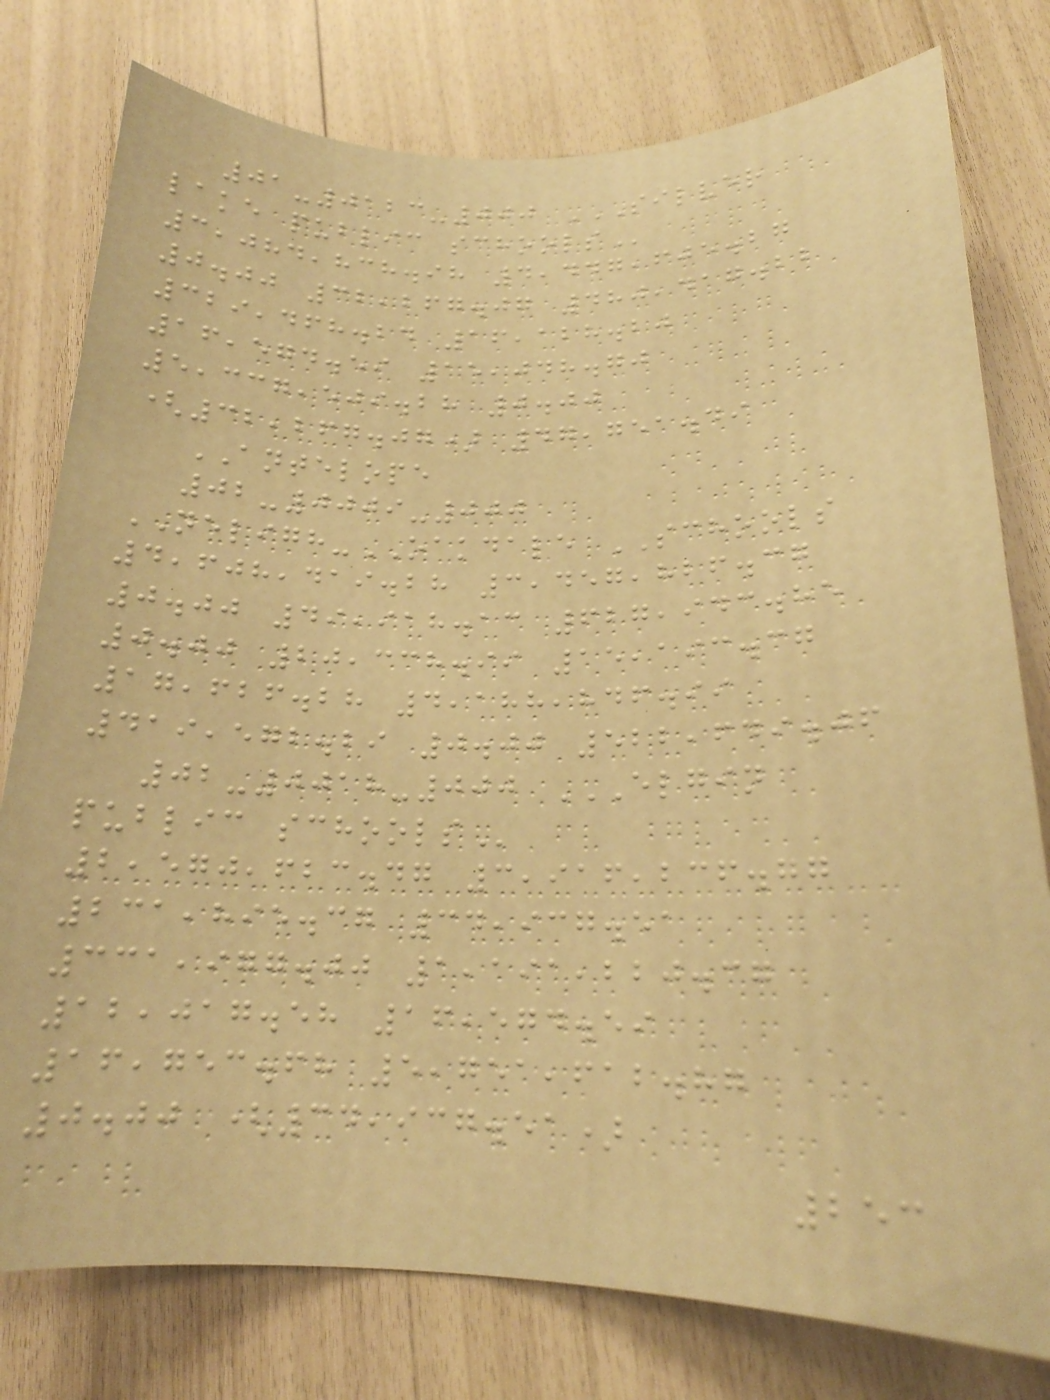01-0123-000 SILVER
LAKE PUBLIC SCHOOLS
3,084,838.98 4,447,605.27
0.00 32,267.07 480,417.22
329,468.24 16,128.20
16,574.59 15,048.70
5,337,509.28 0.00
(32,267.07) 47,751.49
ANTELOPE
02-0009-000
NELIGH-OAKDALE SCHOOLS
4,608,419.28 3,457,826.37
0.00 49,918.13 627,943.85
0.00 20,338.99 15,193.37
17,626.28 4,188,846.99
419,572.29 0.00 522,649.06
02-0018-000 ELGIN
PUBLIC SCHOOLS
2,570,623.47 3,916,236.77
231,895.37 34,937.51
331,977.00 1,191,220.37
12,017.58 16,574.59
16,753.68 5,751,612.87
0.00 (34,937.51)
253
